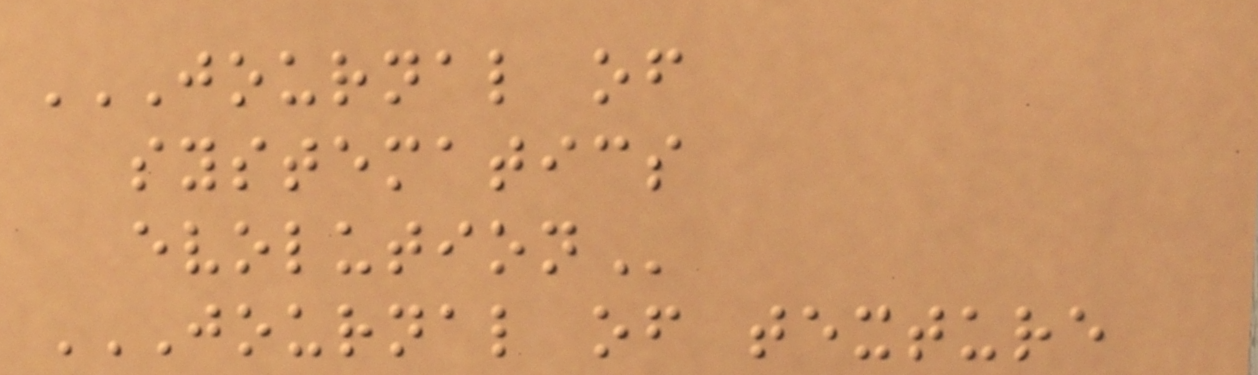JOURNAL OF
SYSTEMATICS
EVOLUTION
JOURNAL OF TEXTURE
